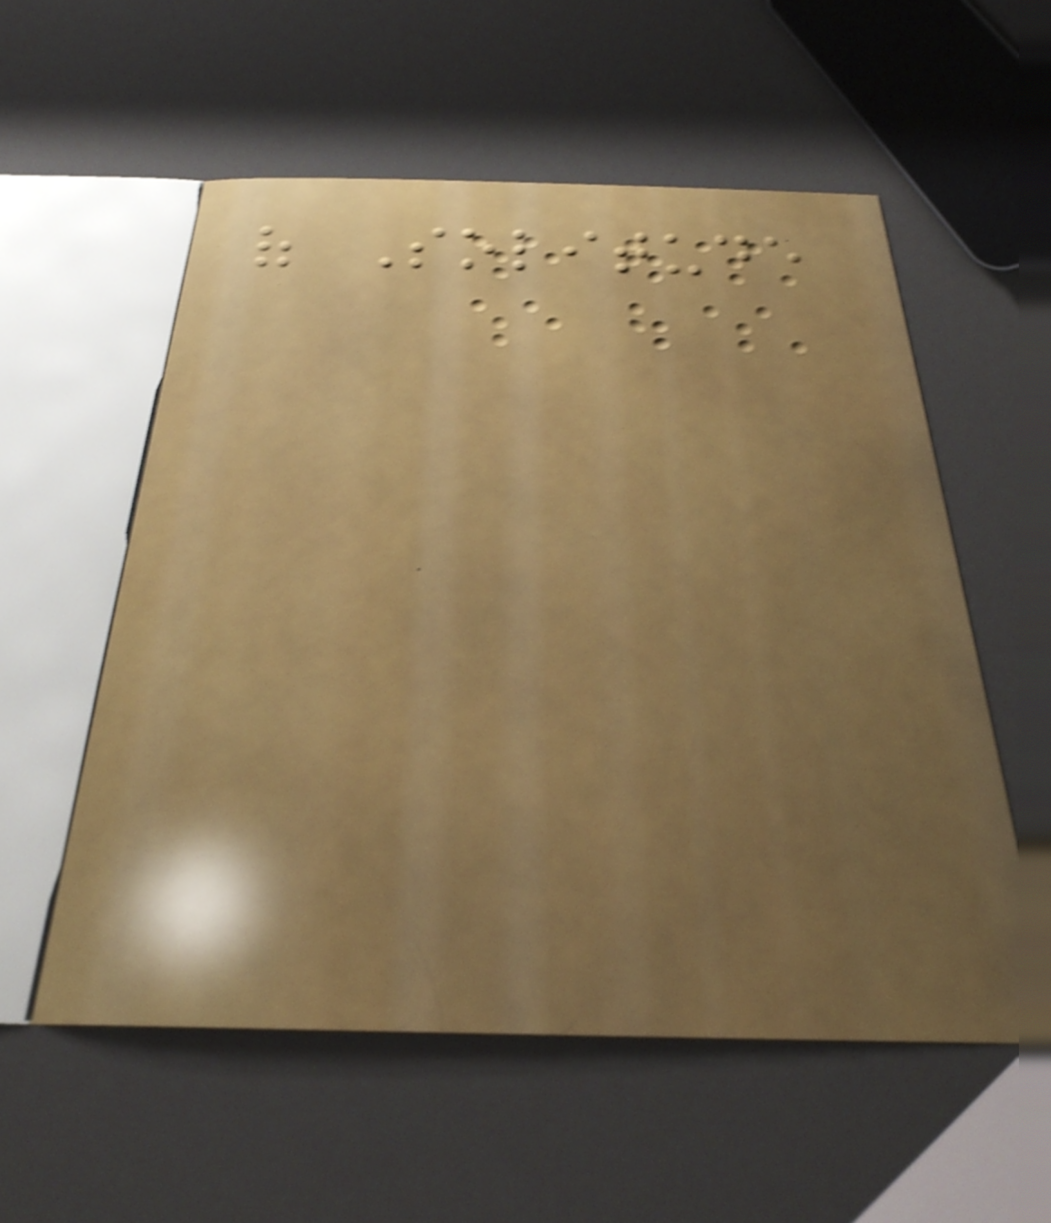of Solitude
